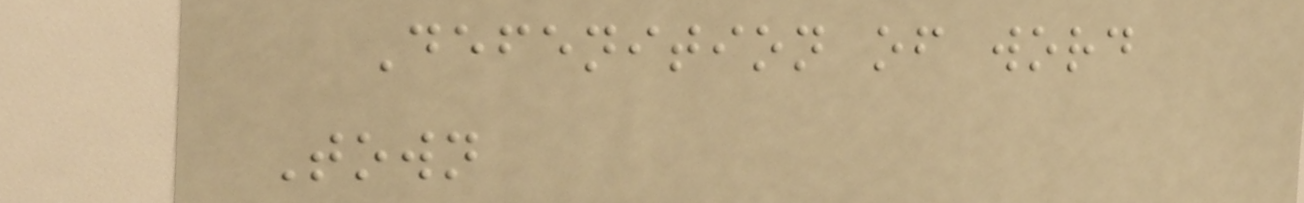Defenition of word
Town
